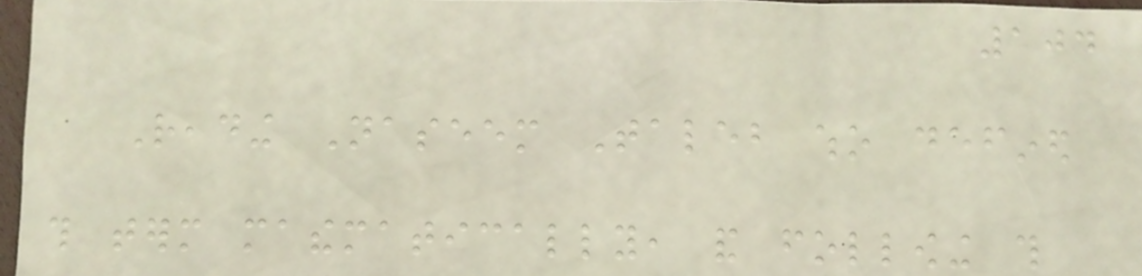104
Reading Naseem Taleb who defined
this term mathematically, and following this
